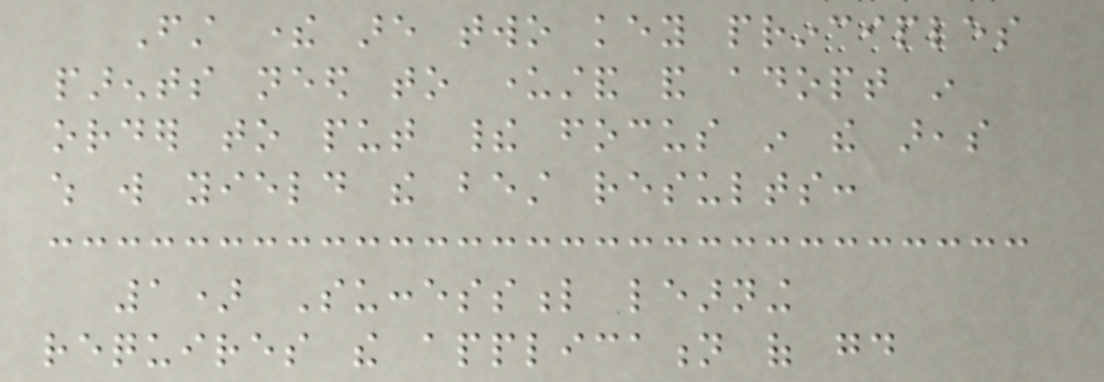First there are two key principles
parents need to understand and adopt in
order to put their focus in the areas
which will yield the best results:
1) Successful learning
requires the application of good
